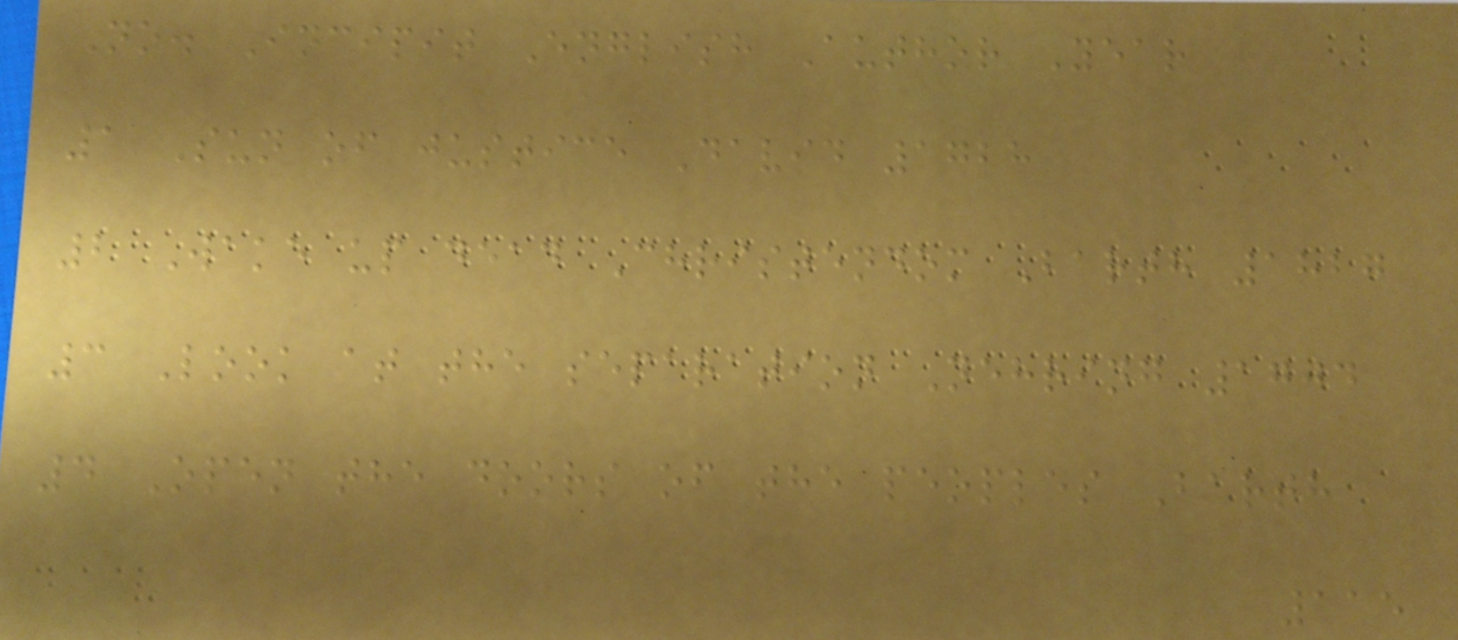No. Incipit English Author Year
1 Sun of justice David 1728
2 Wake up dead Christendom Barth 1827
3 Look at the separation Nehring 1704
4 Open the doors of the peoples Barth
115
